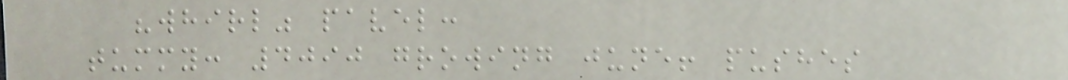"whirl" pavel:
tummy: 4090 growing june! pushes
